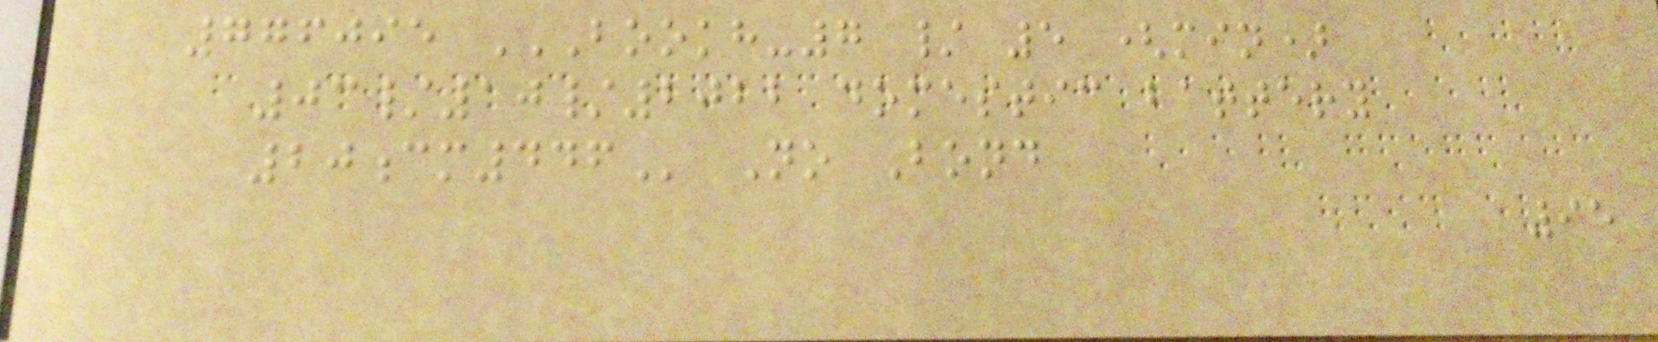776095 BOOKH-7 / 5 (MIN)
03/10/2022 DOMESTIC BATTERY
20CM446 No Bond
95
